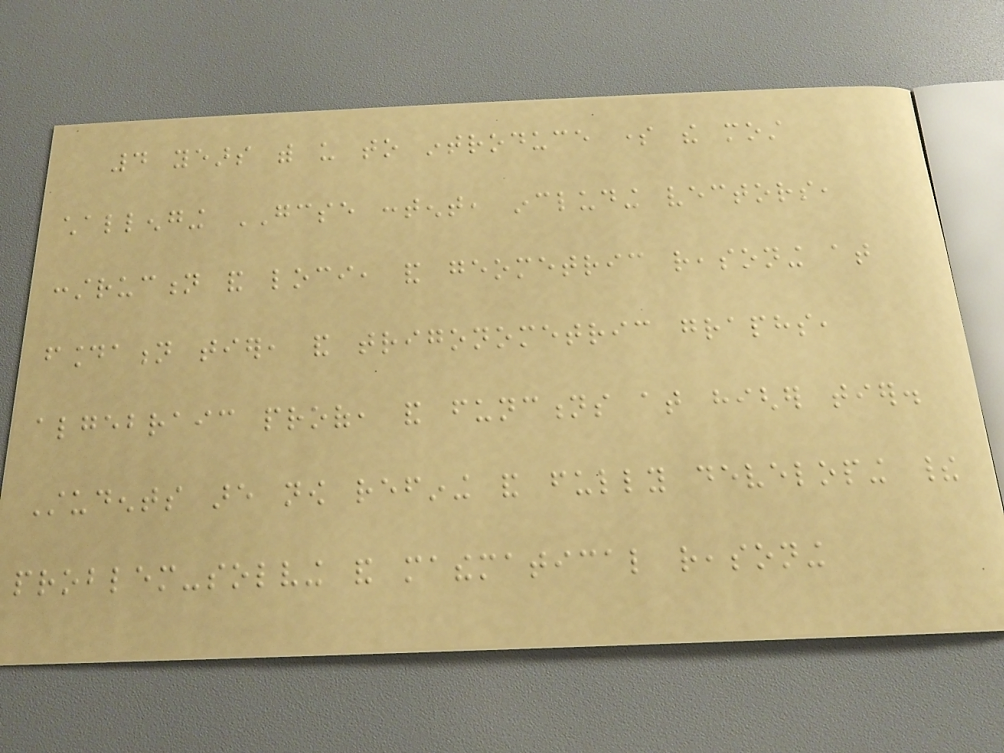4 years with us to introduce some the most
challenging GCSE content, including vectors,
construction and loci, and geometric reasoning at
foundation tier, and trigonometric graphs,
algebraic proof, and functions at higher tier.
Students are now refining and fully developing their
problem-solving and mathematical reasoning
